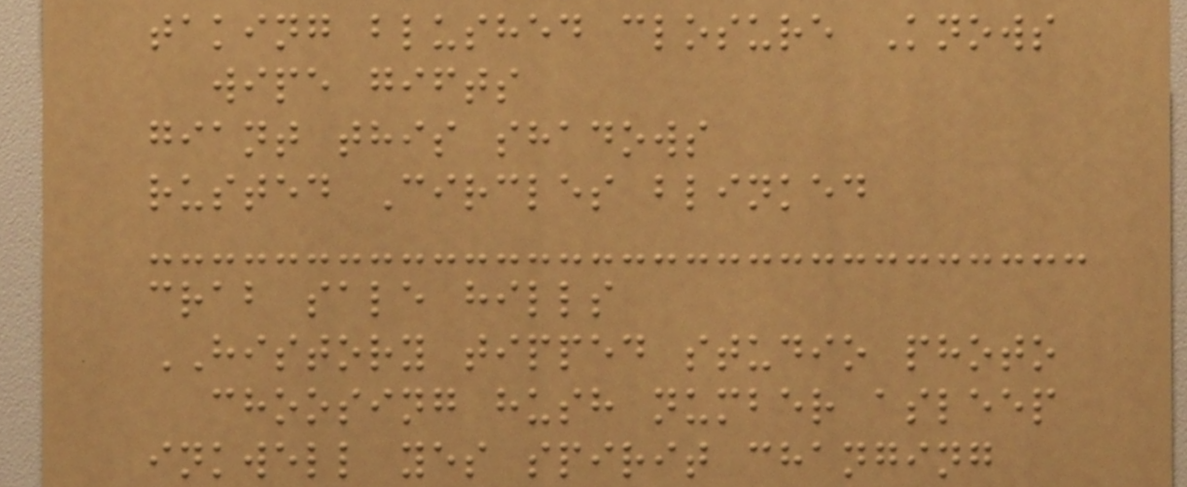taking blushed closure Knows
wipe gifts
giant this shadows
rusted Circles blinked
crab sale hills
HISTORY tipped studio photo
choosing hush number asleep
inkwell yes spirit changing
